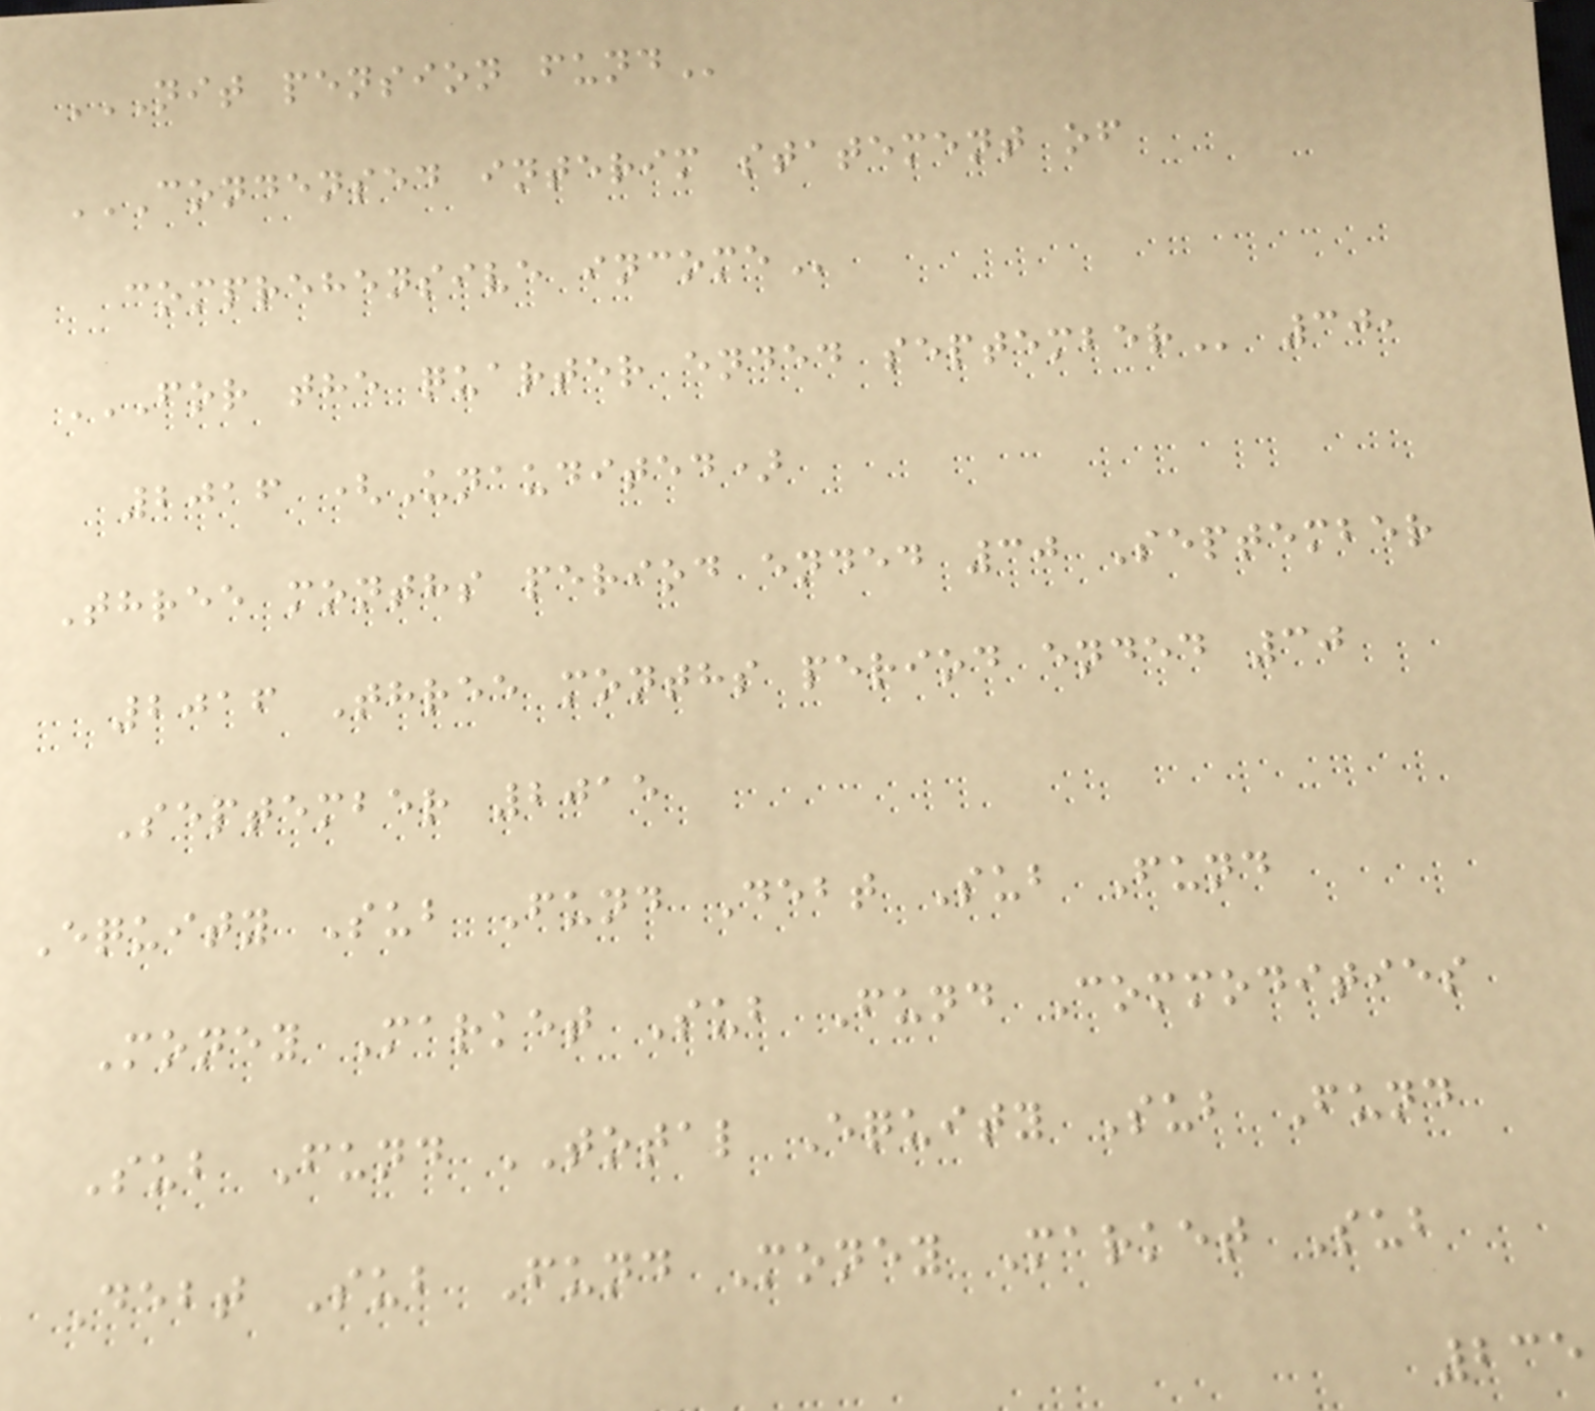NIT PENSION FUND
CONDENSED INTERIM STATEMENT OF
COMPREHENSIVE INCOME
FOR THE QUARTER ENDED SEPTEMBER 30,
2016 (Unaudited)
Three months period ended 30 September
2016 Three months period ended 30
September 2015
Equity Sub Fund Debt Sub Fund
Money Market Sub Fund Commodities
Sub Fund TOTAL Equity Sub Fund
Debt Sub Fund Money Market Sub
235
